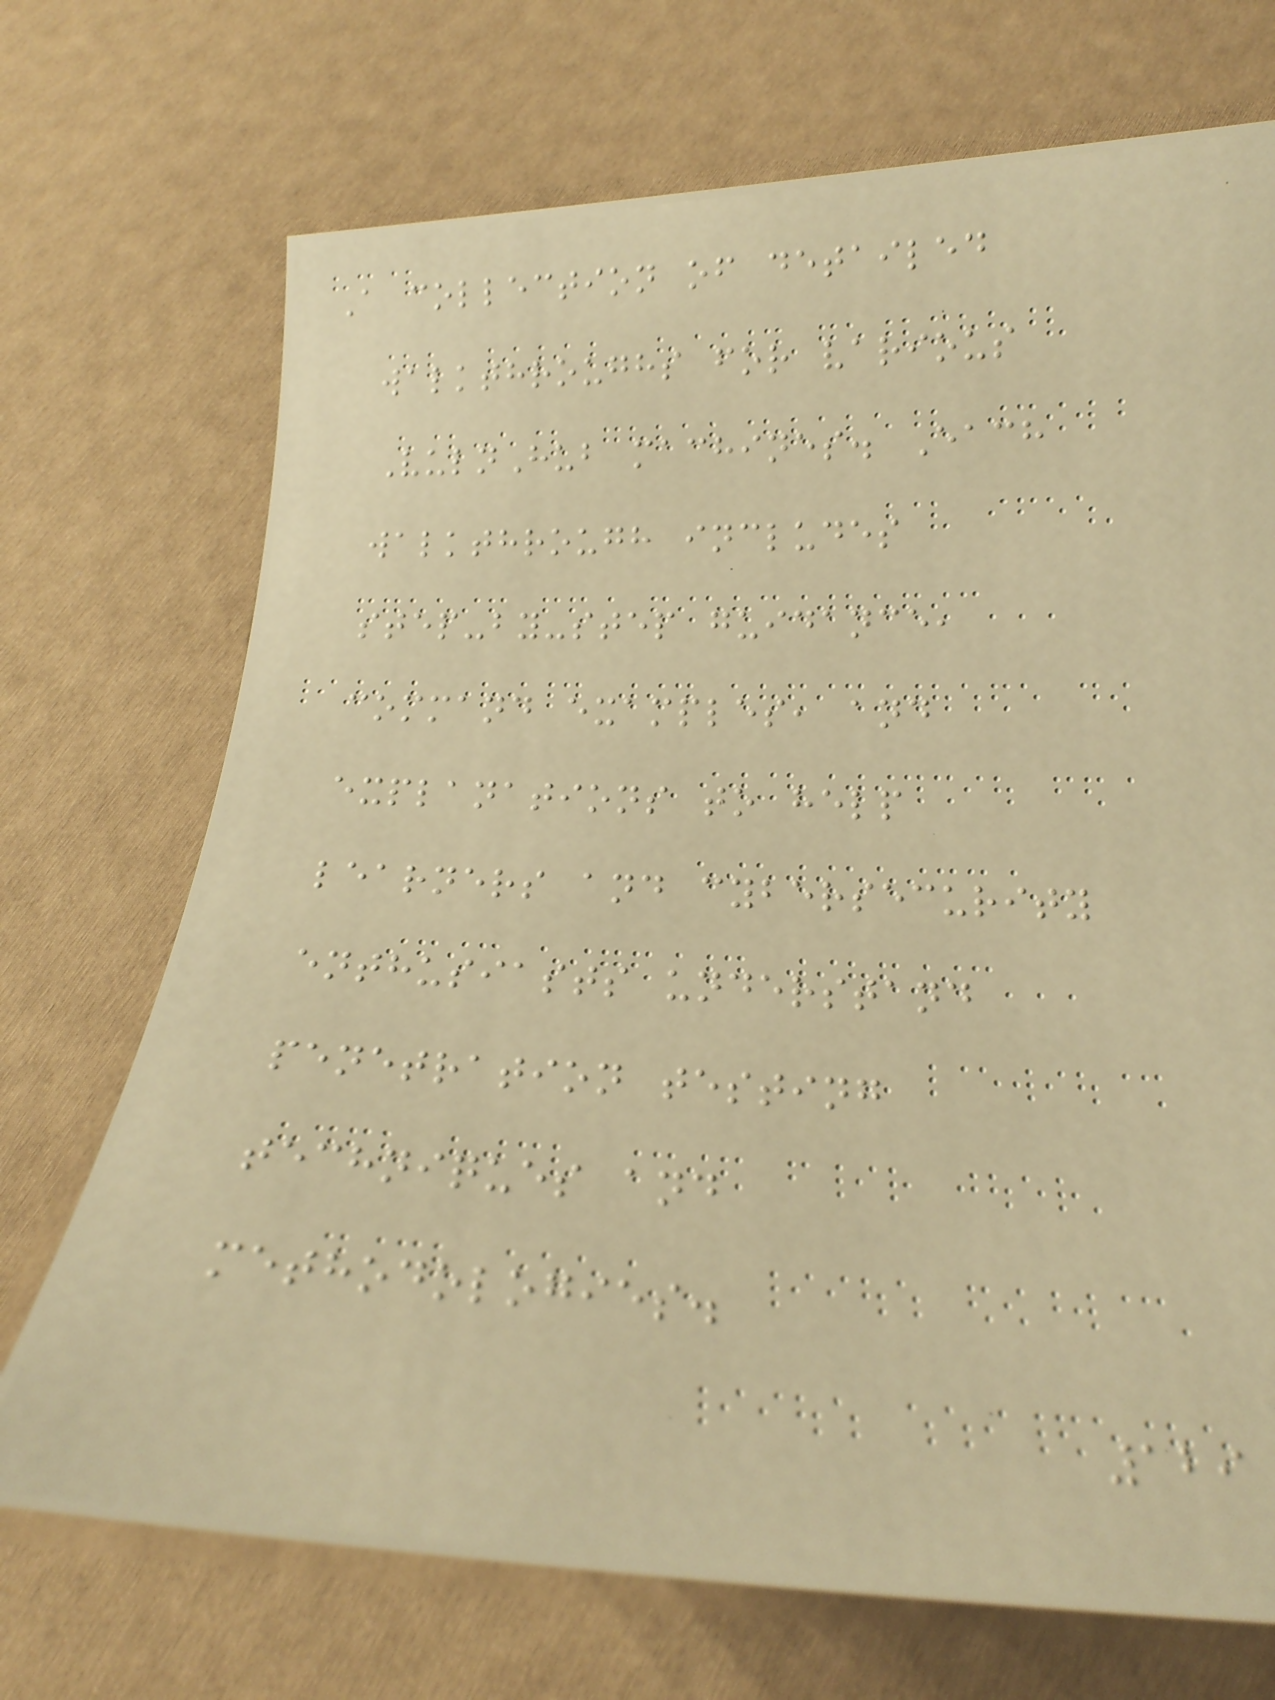A collection of detailed
walkthroughs for various
VulnHub machines. Each
walkthrough includes
step-by-step guidance,
command examples, and
explanations to help
learners and cybersecurity
enthusiasts understand
penetration testing
techniques and
methodologies.
129
